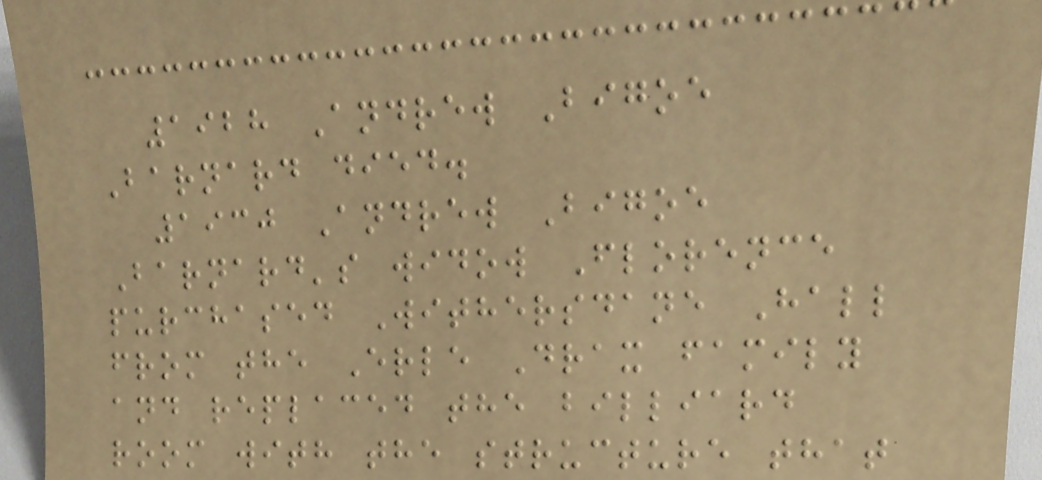1928 Andrew Bigoe
Barnard died.
1930 Andrew Bigoe
Barnard's widow Florence
purchased Withersdane Hall
from the Erle Drax family
and replaced the billiard
room with the structure that
